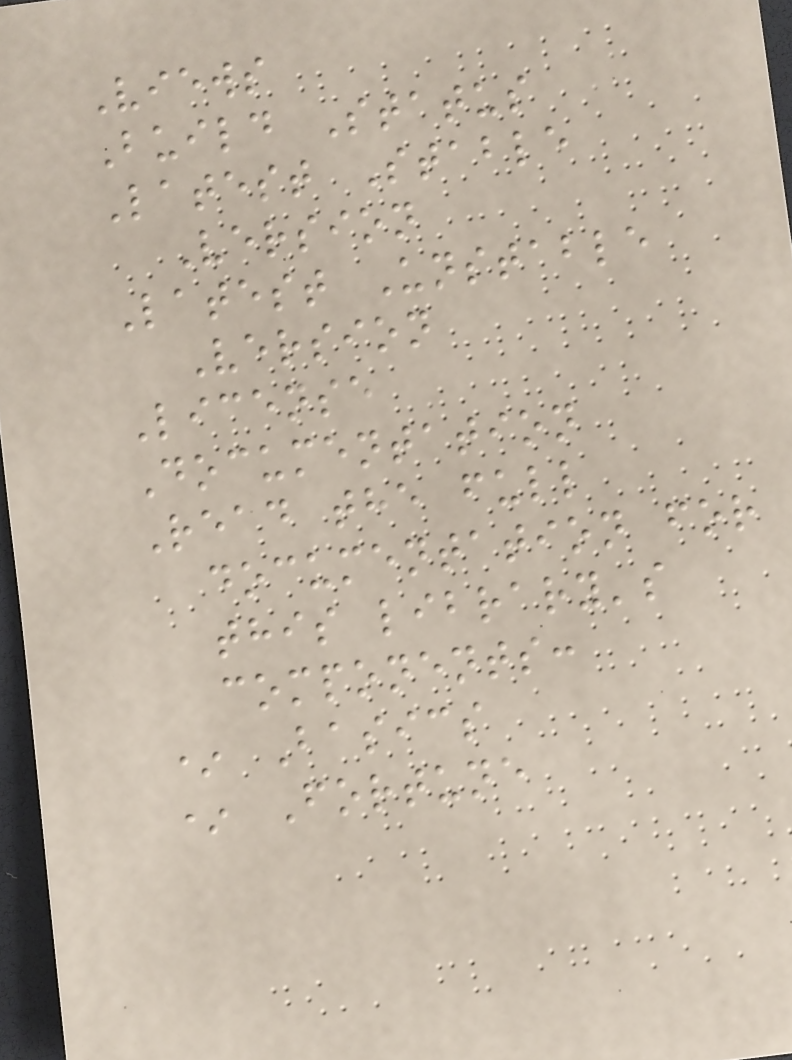Views
Build Status
Latest Stable
Version
Latest Unstable
Version
License
Documentation
Read the full
documentation for
this library's
components:
* Basics
* Fortune
